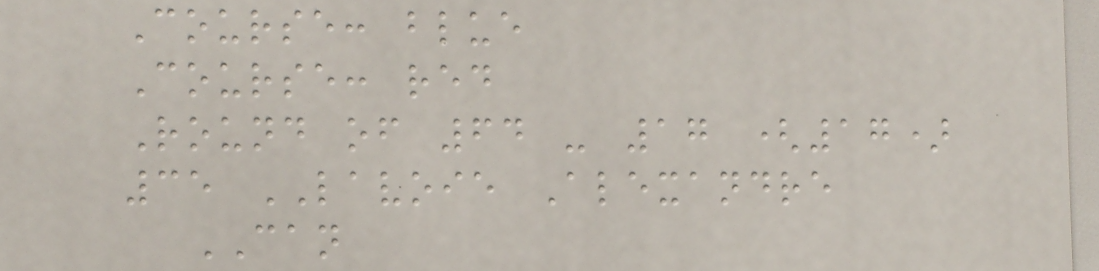Course: blue
Course: red
Round of 64 - 17 (17)
35 LAVOIE Alexandre
CAN
